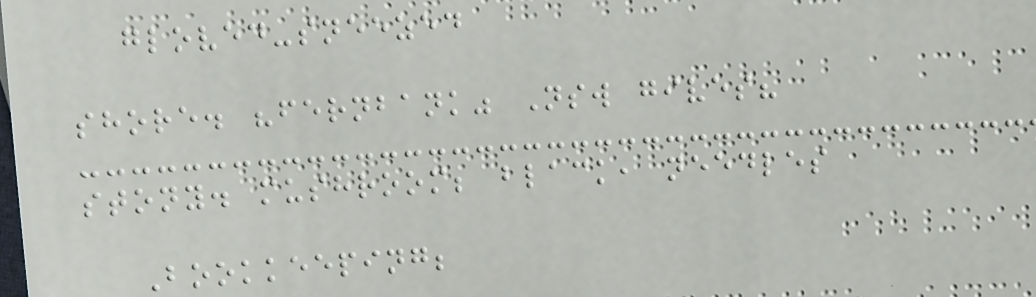gloved-sneezed
shore. "fernbank" Nsw gives?
stony. mushroom; black, needles
Bookkeeping;
